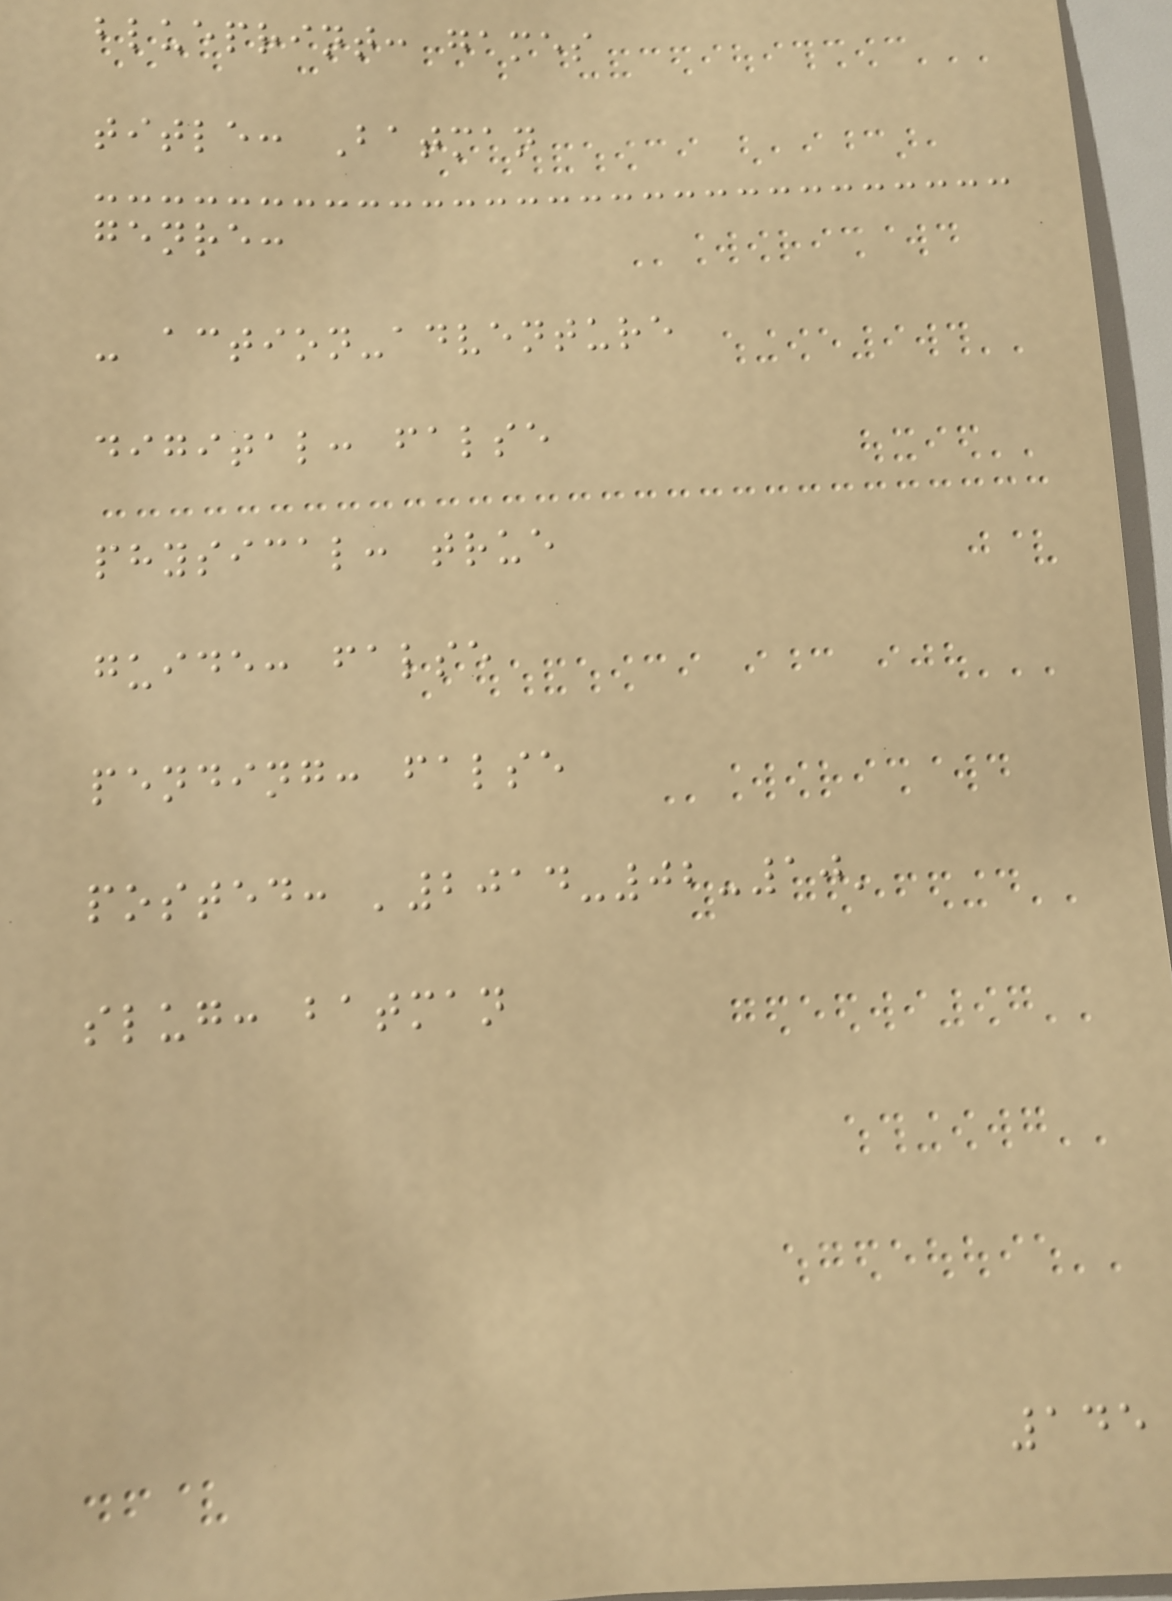blueprint: games
title: Batman
genre:
- action-adventure
digital: false
physical: true
guide: false
pending: false
posted: '2014-02-10'
slug: batman
145
